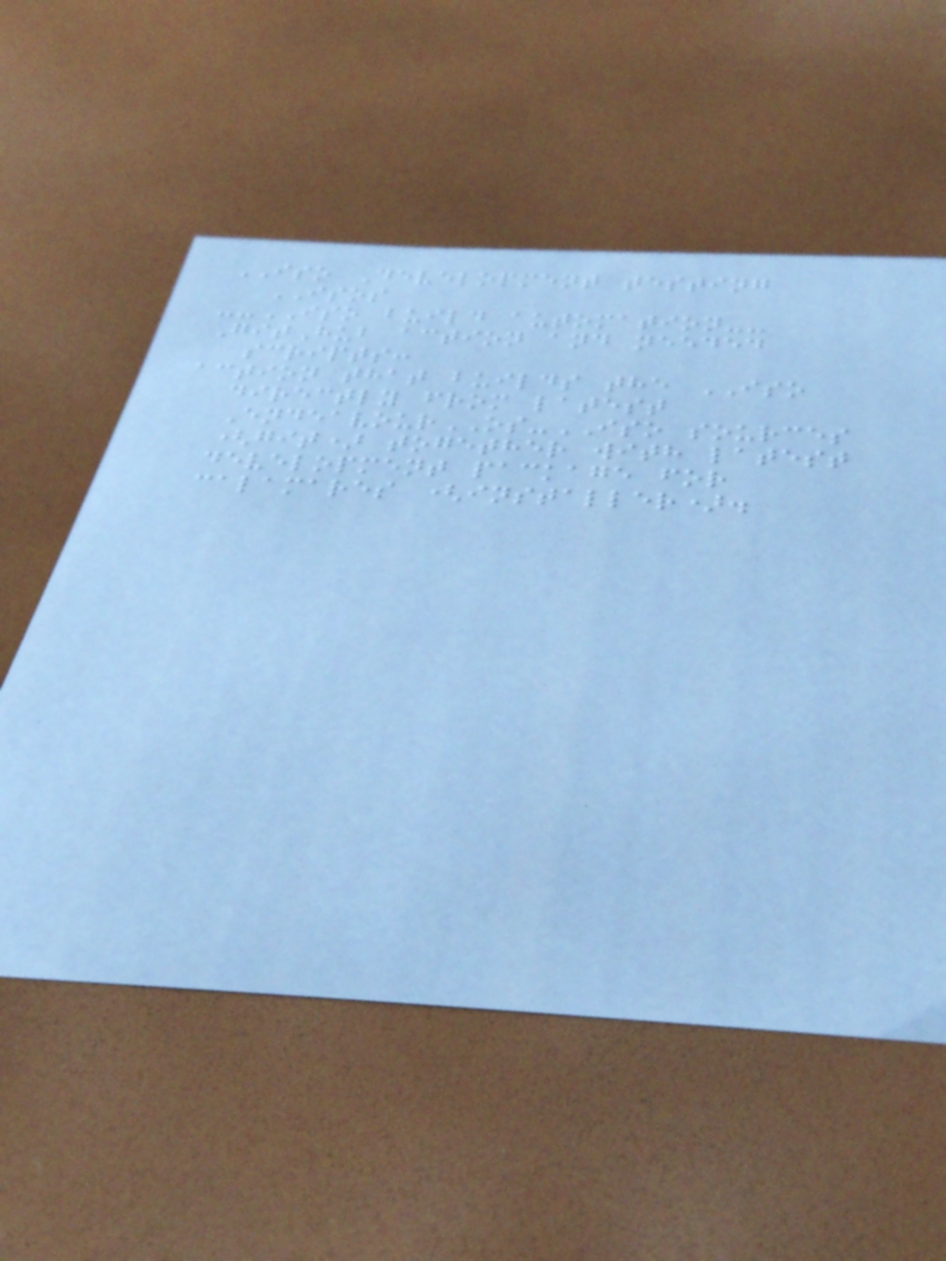ISO Development testing
ISOS
--ISO build automation--
GitHub action and needed
scripts:
action that builds the ISO
directly from latest
EndeavourOS-ISO sources
(git) together with latest
development package for
calamares (installer).
